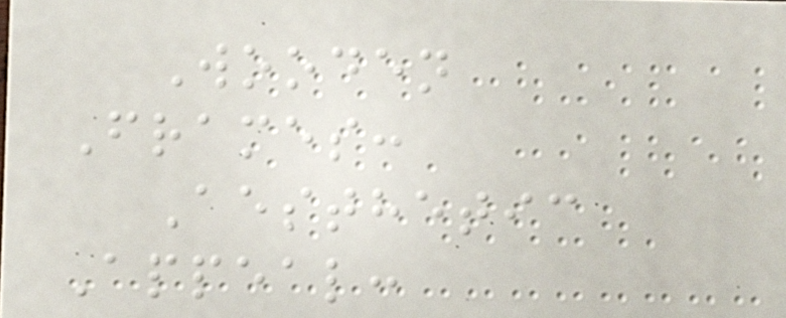Wooden
Frames:
Aesthetic
Appeal:
